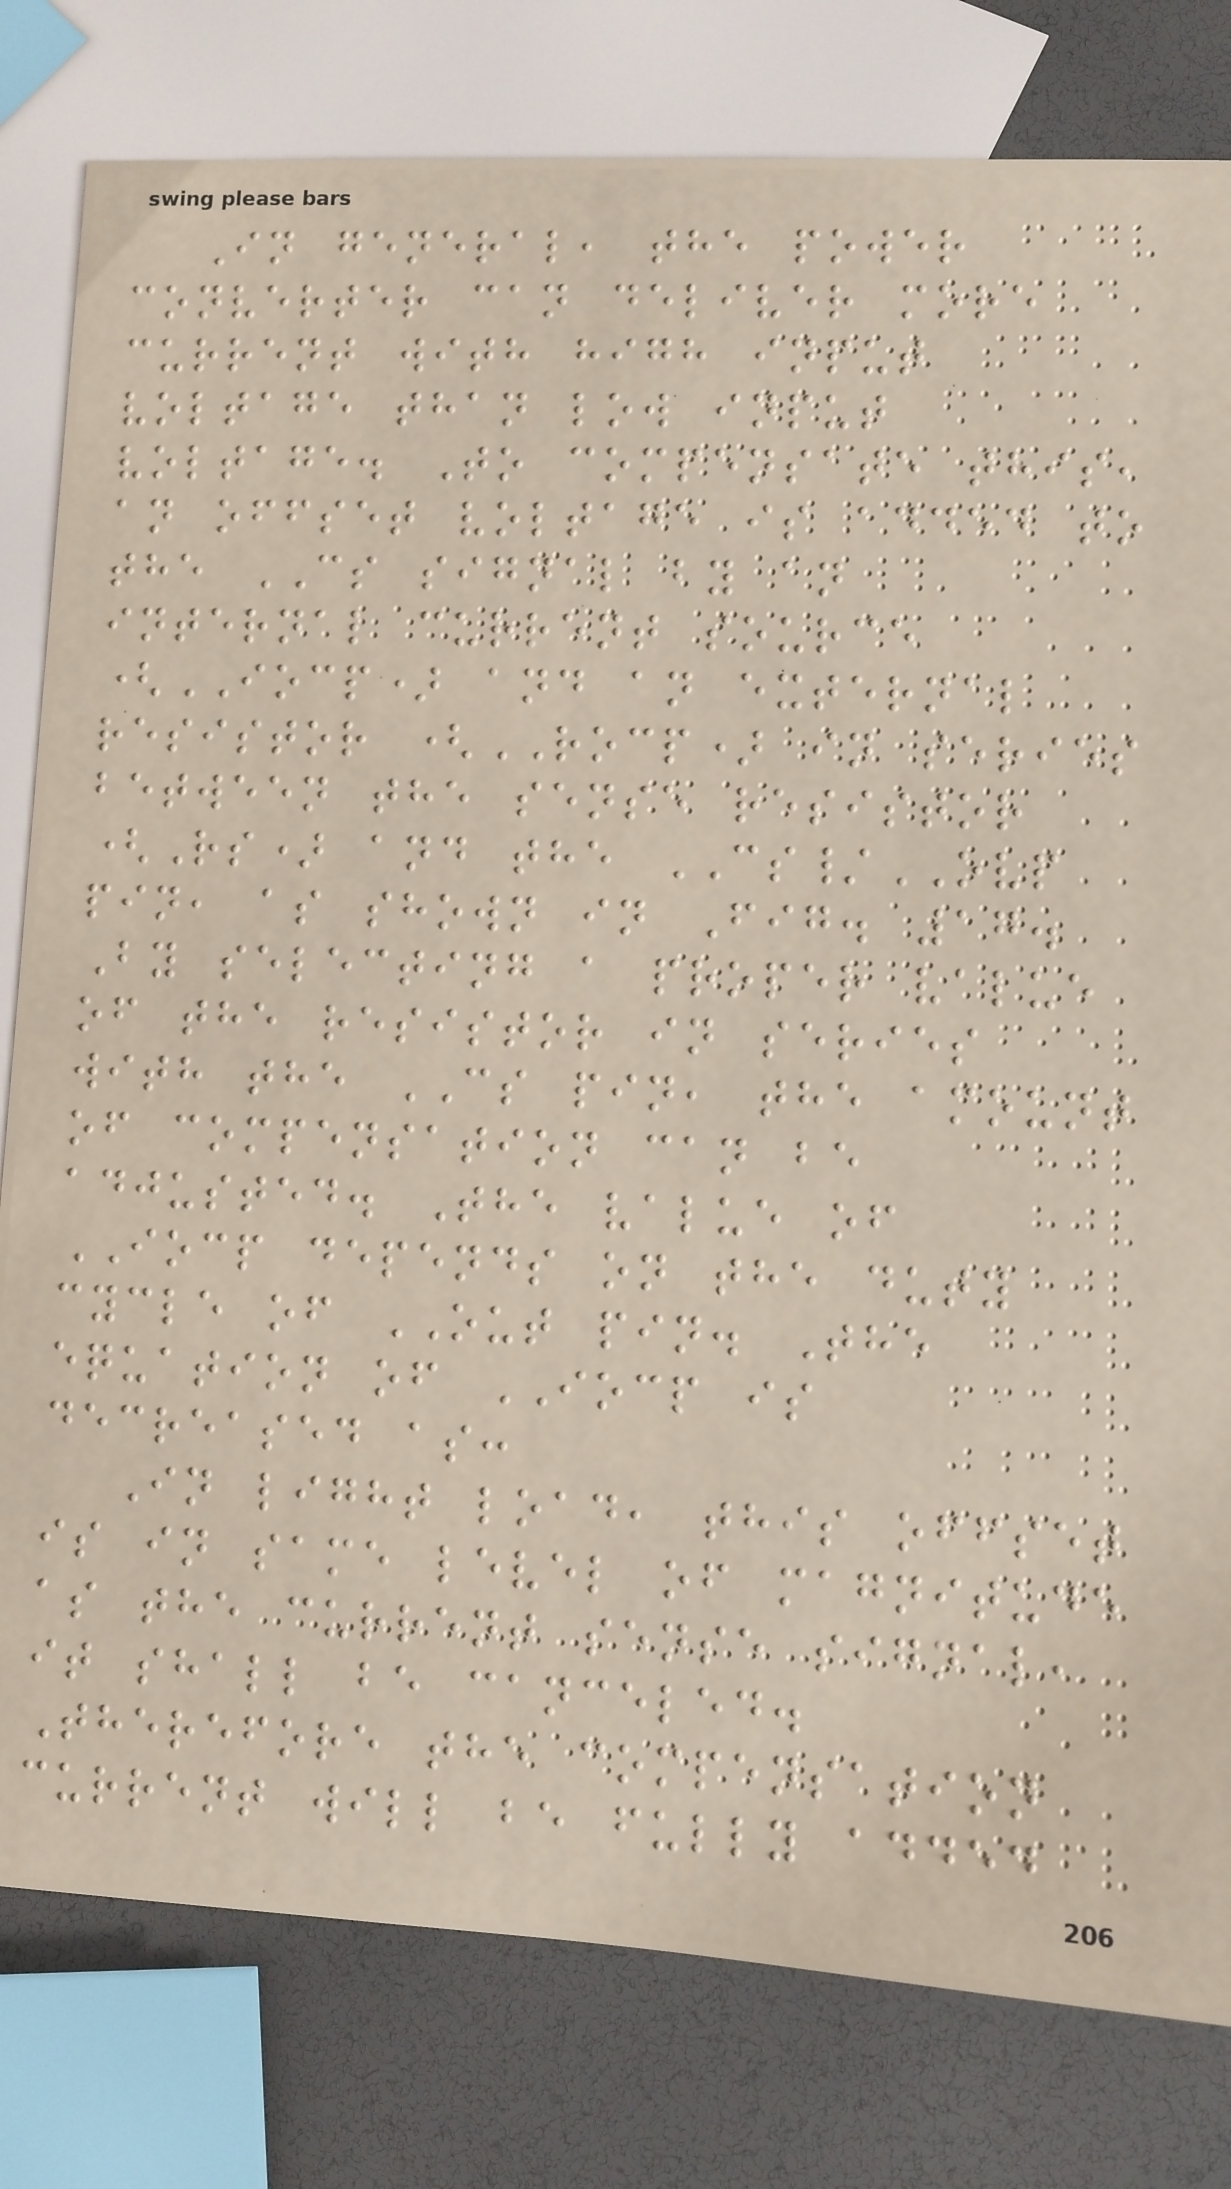In general, the power
converter can deliver more
current with high input
voltage than low input
voltage. To compensate this,
an offset voltage is added to
the CS signal by an
internal current source
(IOCP) and an external
resistor (ROCP) in series
between the sense resistor
(Rs) and the CS/OVP
pin, as shown in Fig. 17.
By selecting a proper value
of the resistor in series
with the CS pin, the amount
of compensation can be
adjusted. The value of
IOCP depends on the duty
cycle of OUT pin. The
equation of IOCP is
decreased as:
In light load, this offset
is in same level of magnitude
as the current sense signal,
it shall be canceled.
Therefore the compensation
current will be fully added
